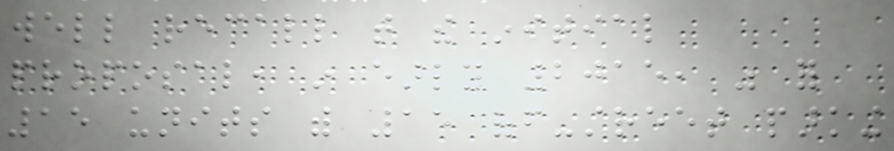well recall that the initial
proposal, in early 2015, was for
15 units with 15 off-street parking
